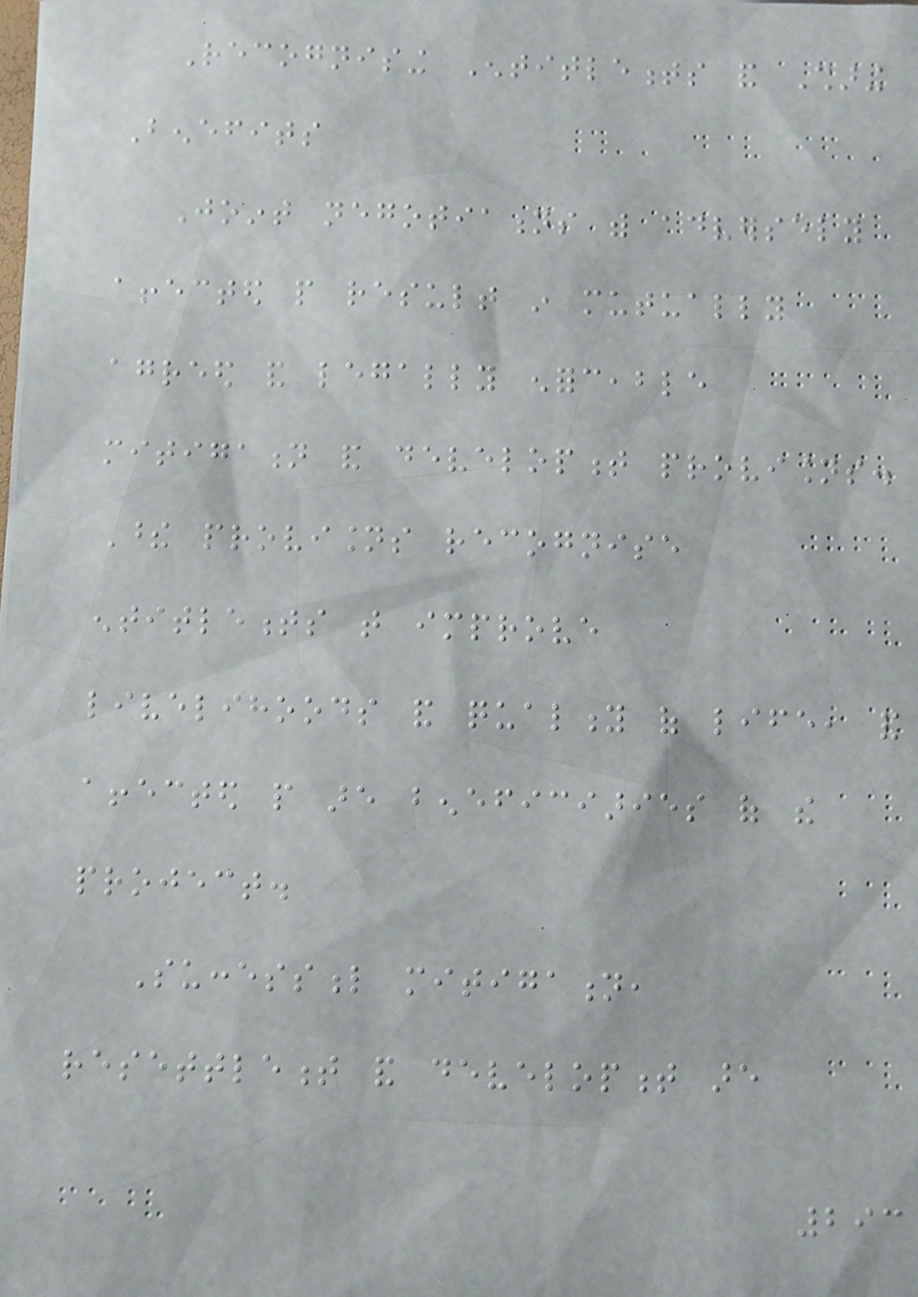Recognising Entitlements and Sharing
Benefits
Joint negotiations with adversely
affected people result in mutually
agreed and legally enforceable
mitigation and development provisions.
These provisions recognise
entitlements that improve
livelihoods and quality of life, and
affected people are beneficiaries of the
project.
Successful mitigation,
resettlement and development are
293
